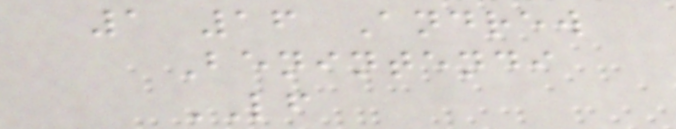1 16 Andrew
Benintendi
LF
